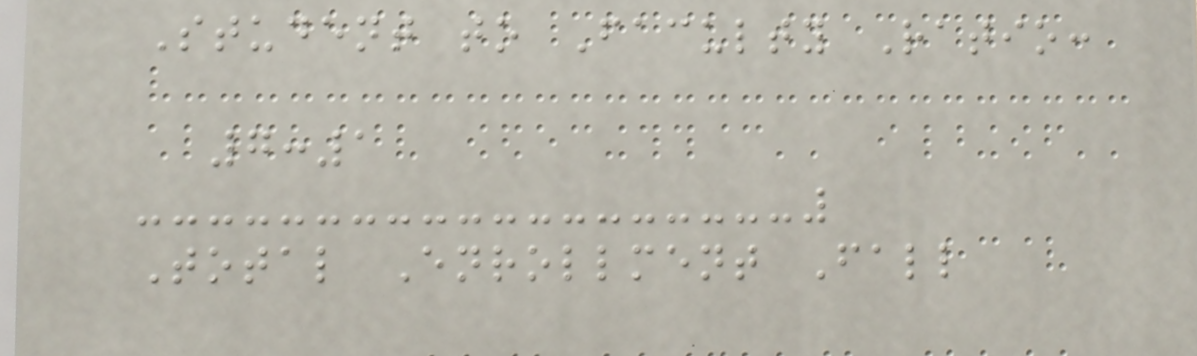Student to Faculty Ratio:
7:1
Total Enrollment Fall
